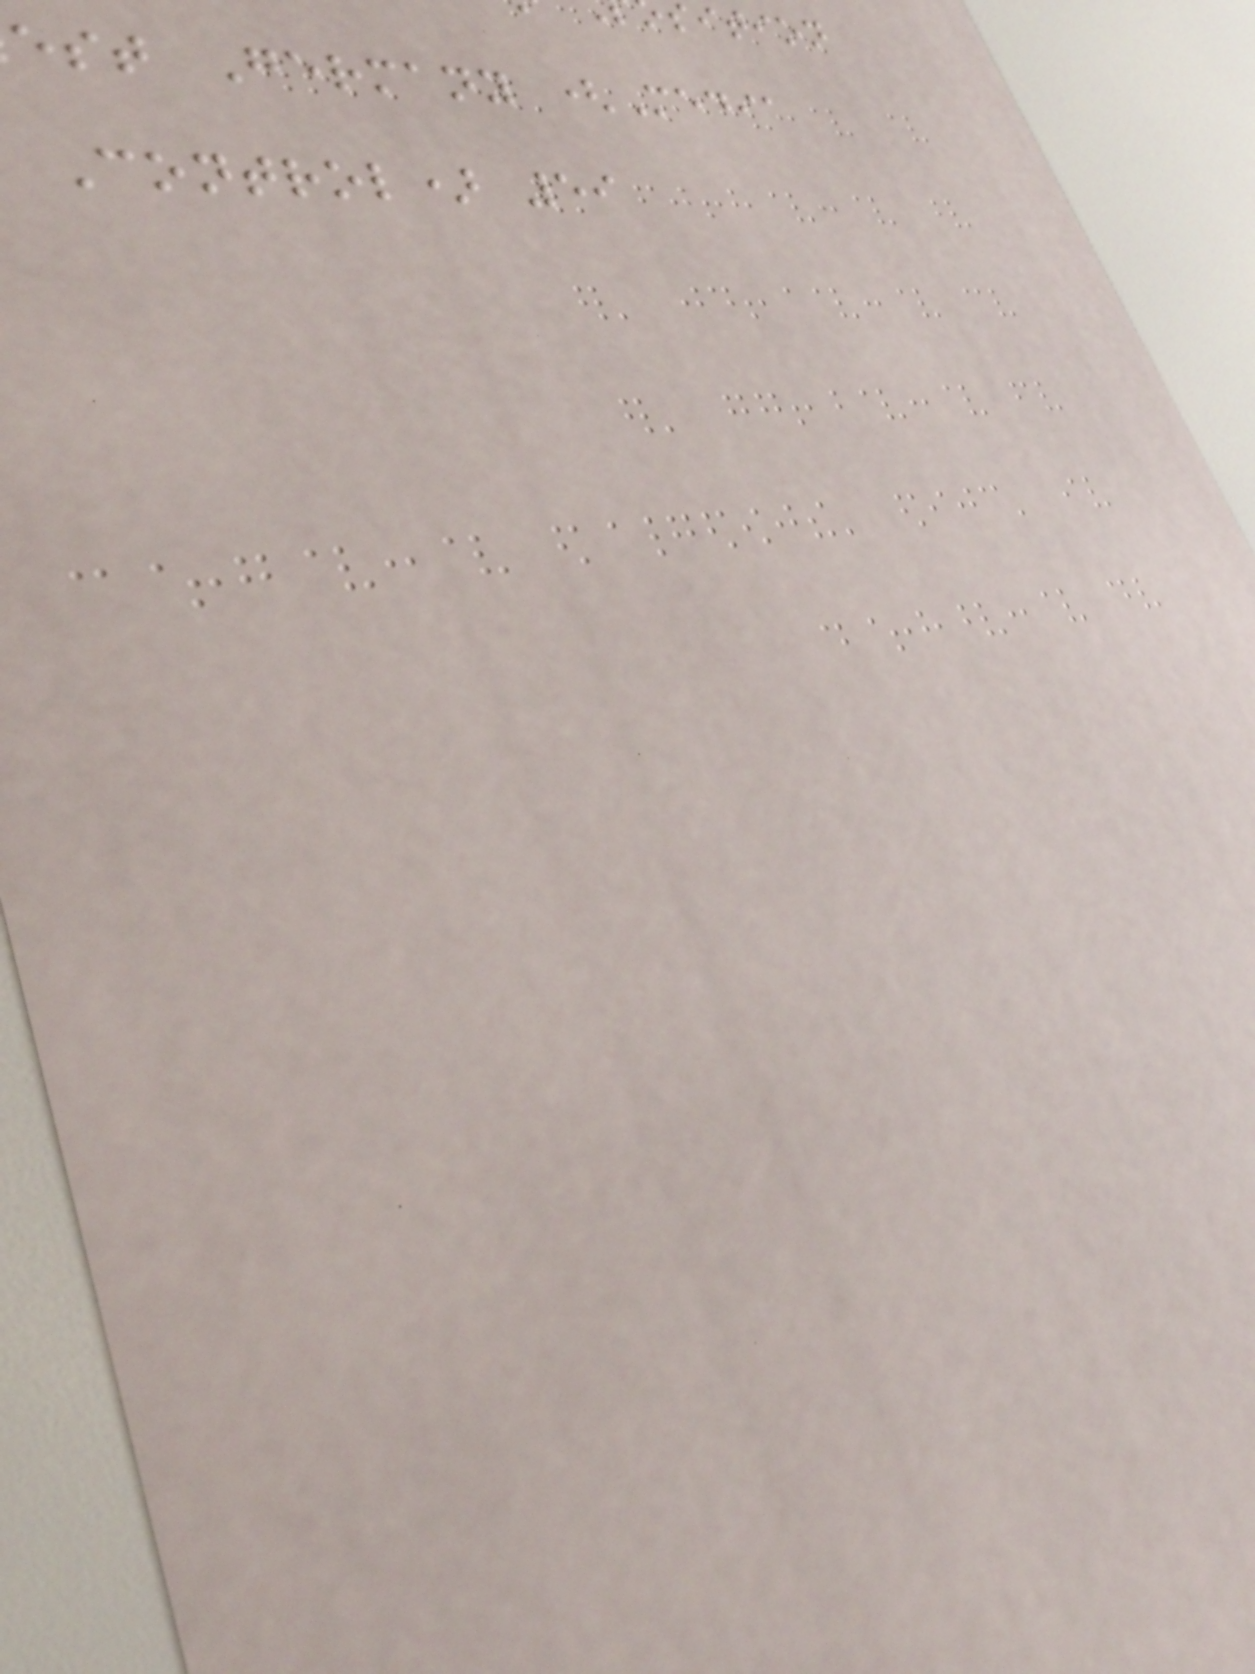est Germany (Media
Control) 59
